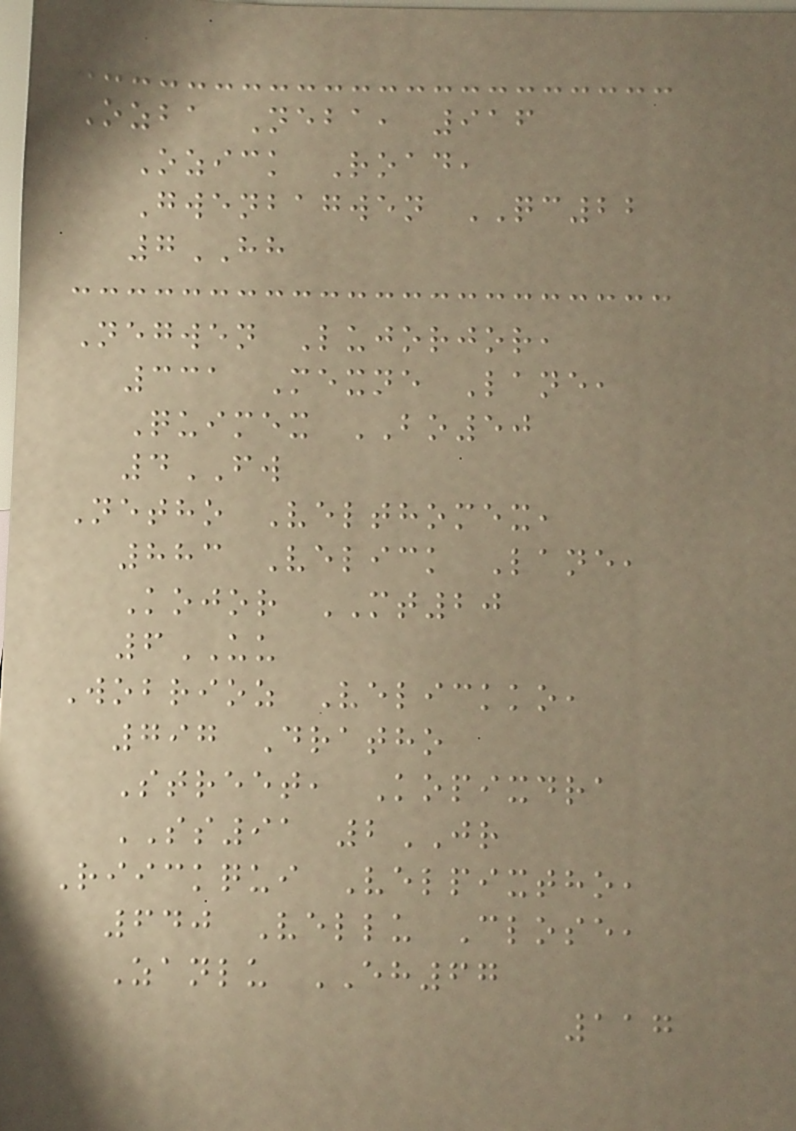Ozba Neba, 916
Ozick Road,
Gwenbagwen QC22
7HH
Negwen Lujorjor,
331 Mexne Lane,
Quimex BO50
4FW
Netho Velthomex,
883 Velick Lane,
Kojor MT20
6UU
Wobrioz Velickko,
797 Dratho
Street, Kopixdra
SS91 2JR
Riickqui Velpixtho,
640 Vellu Close,
Zanlu EH67
117
